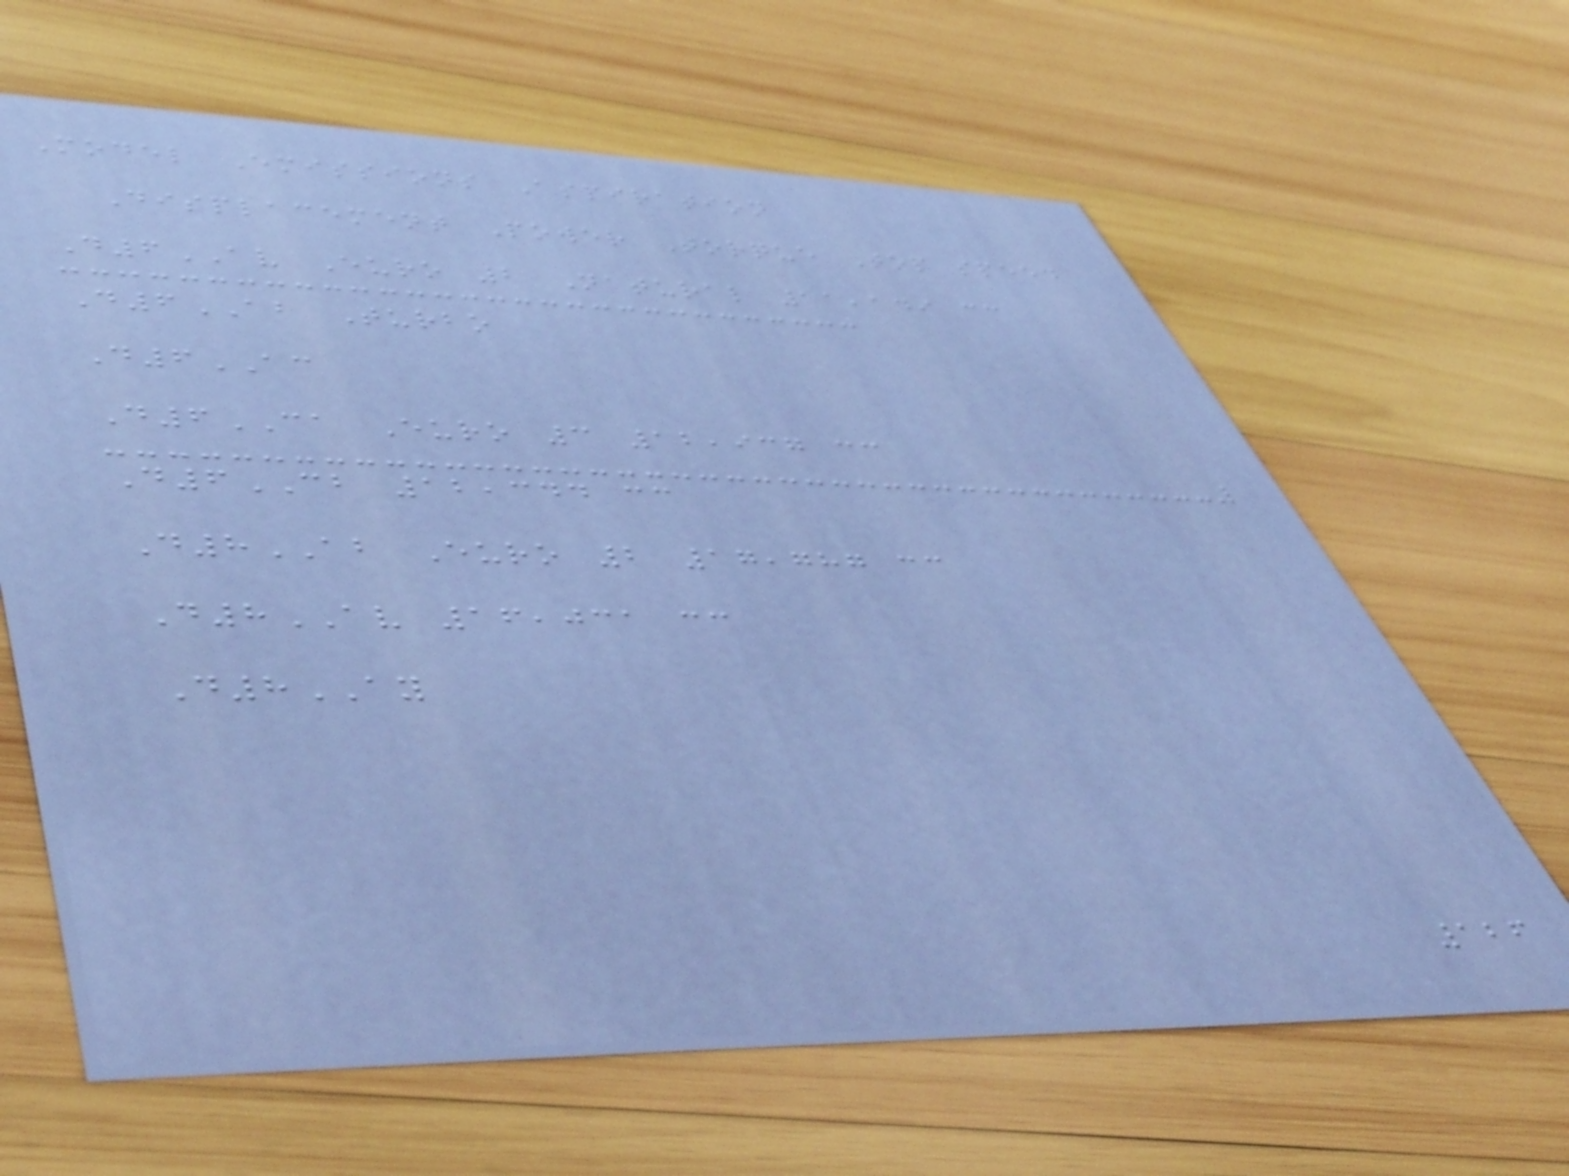Model Emissions Aspiration
Displacement Power Torque Top speed
D6AV Euro 2 Natural 11,149 cc
D6AB Turbo
D6AC
D6CA Euro 3 12,937 cc
D6CB 12,344 cc
D8AB Euro 2 17,787 cc
D8AV 16,031 cc
D8AY
126
